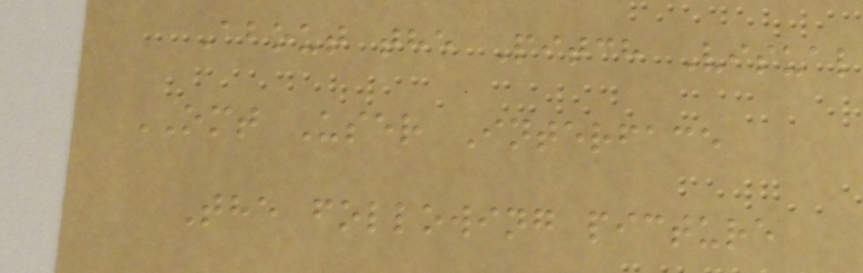About the Pitch Visual
OMT User Interface
The following picture
